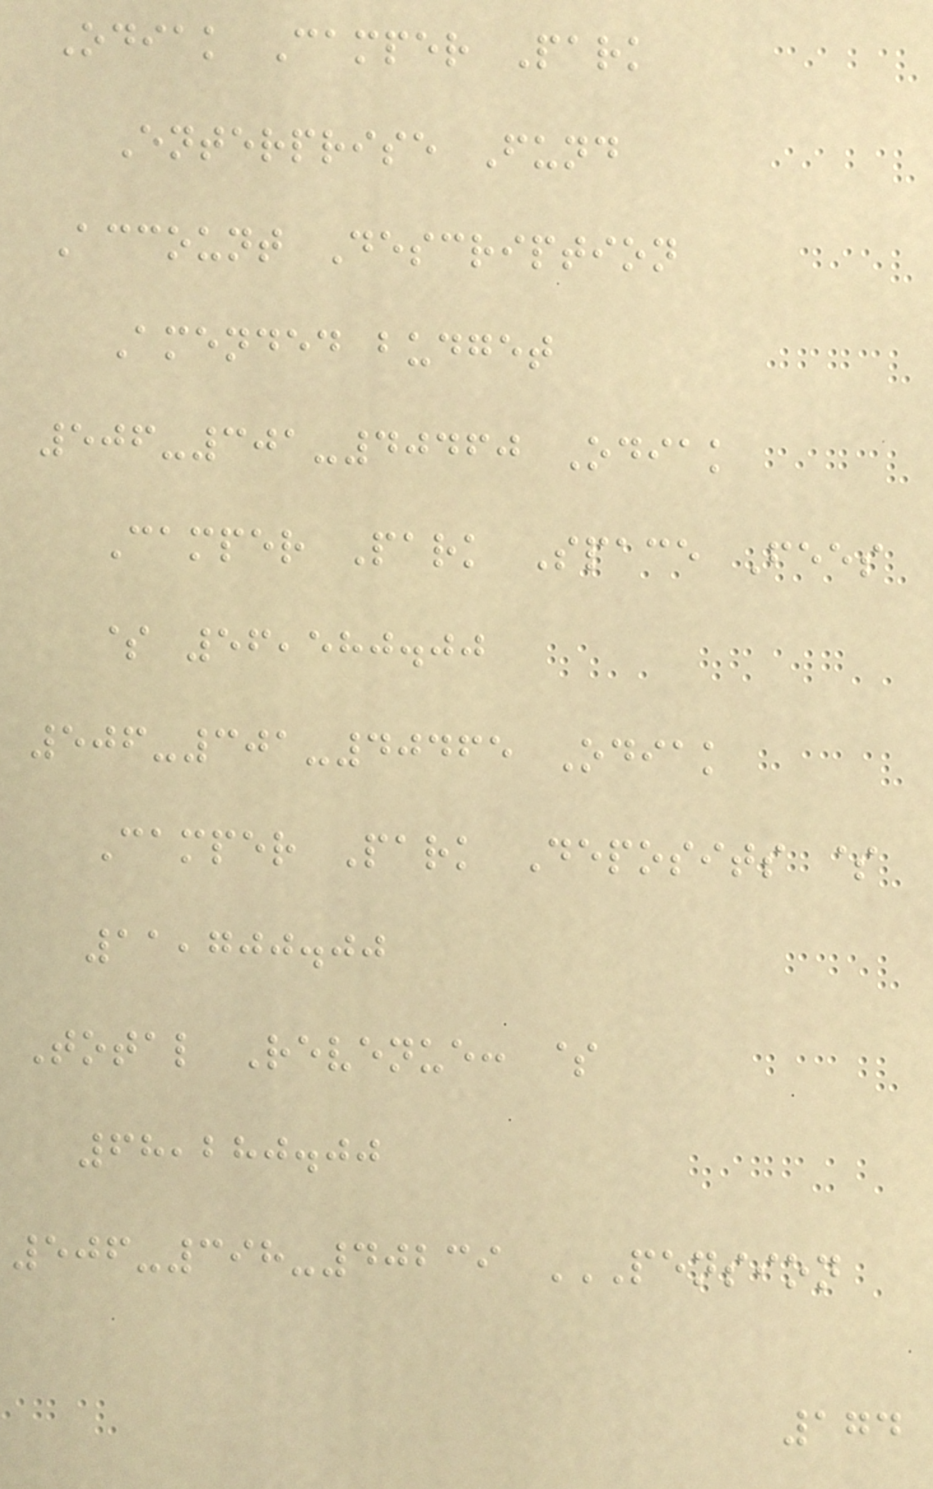Odiak Camper Park
Enterprise Fund
Account Description
Amended budget
506-301-40460 Odiak
Camper Park Space Fees
$ 56,580.00
506-301-40465 Odiak
Camper Park Deposits $
11,700.00
Total Revenue: $
68,280.00
506-398-40239 PENSION
174
